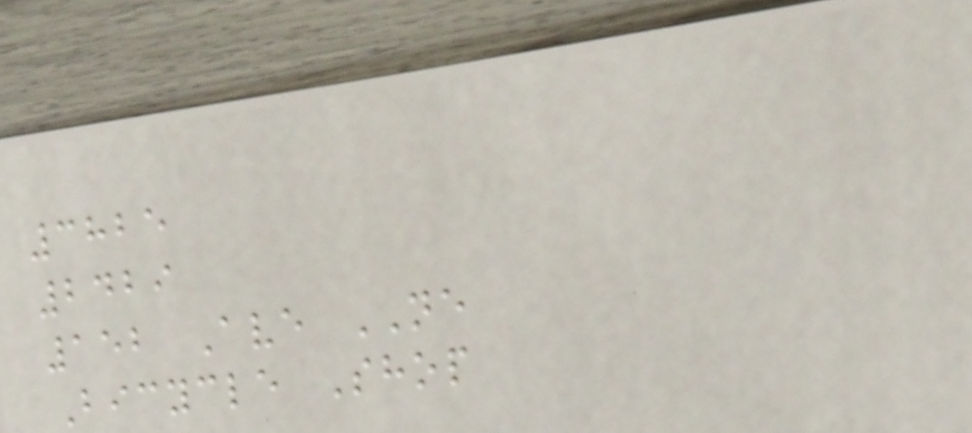3825
2429
152 Ave NE
Bicycle Shop
